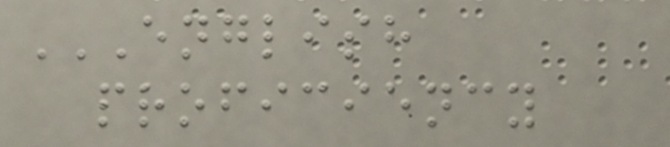ENGLISH
PROFICIENCY
